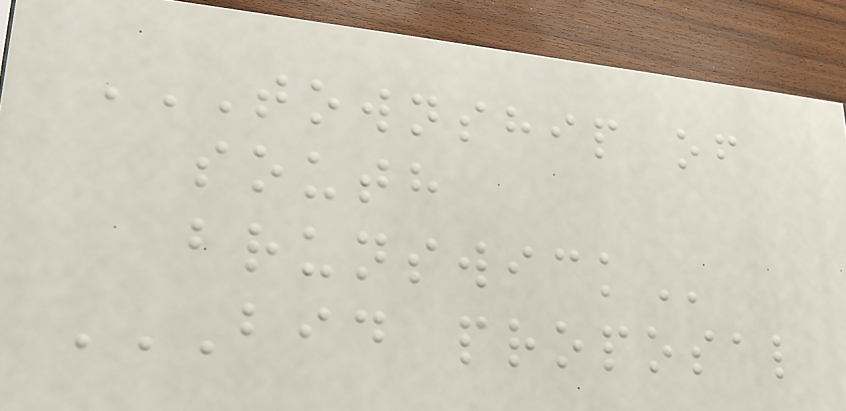TOWNSHIP OF
SOUTH
BRUNSWICK
BID PROPOSAL
